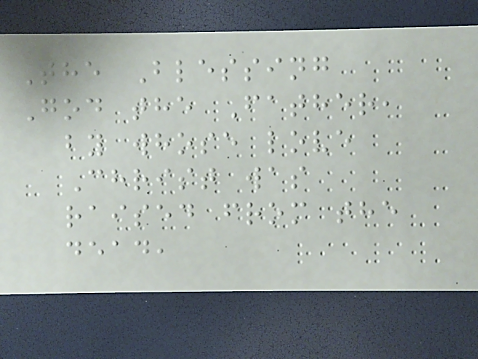The Blessing
God the Father,
by whose love
Christ was
raised from the
dead,
